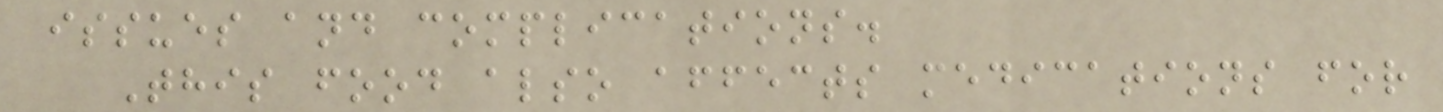issues and complications.
This food also affects medications for
